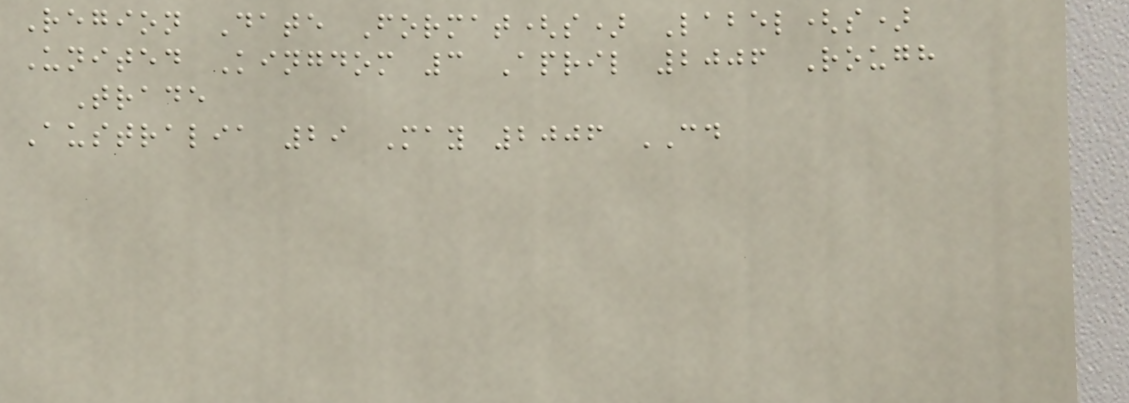Region Date Format(s) Label(s)
United Kingdom 3 April 2006 Rough
Trade
Australia 29 May 2006 CD
